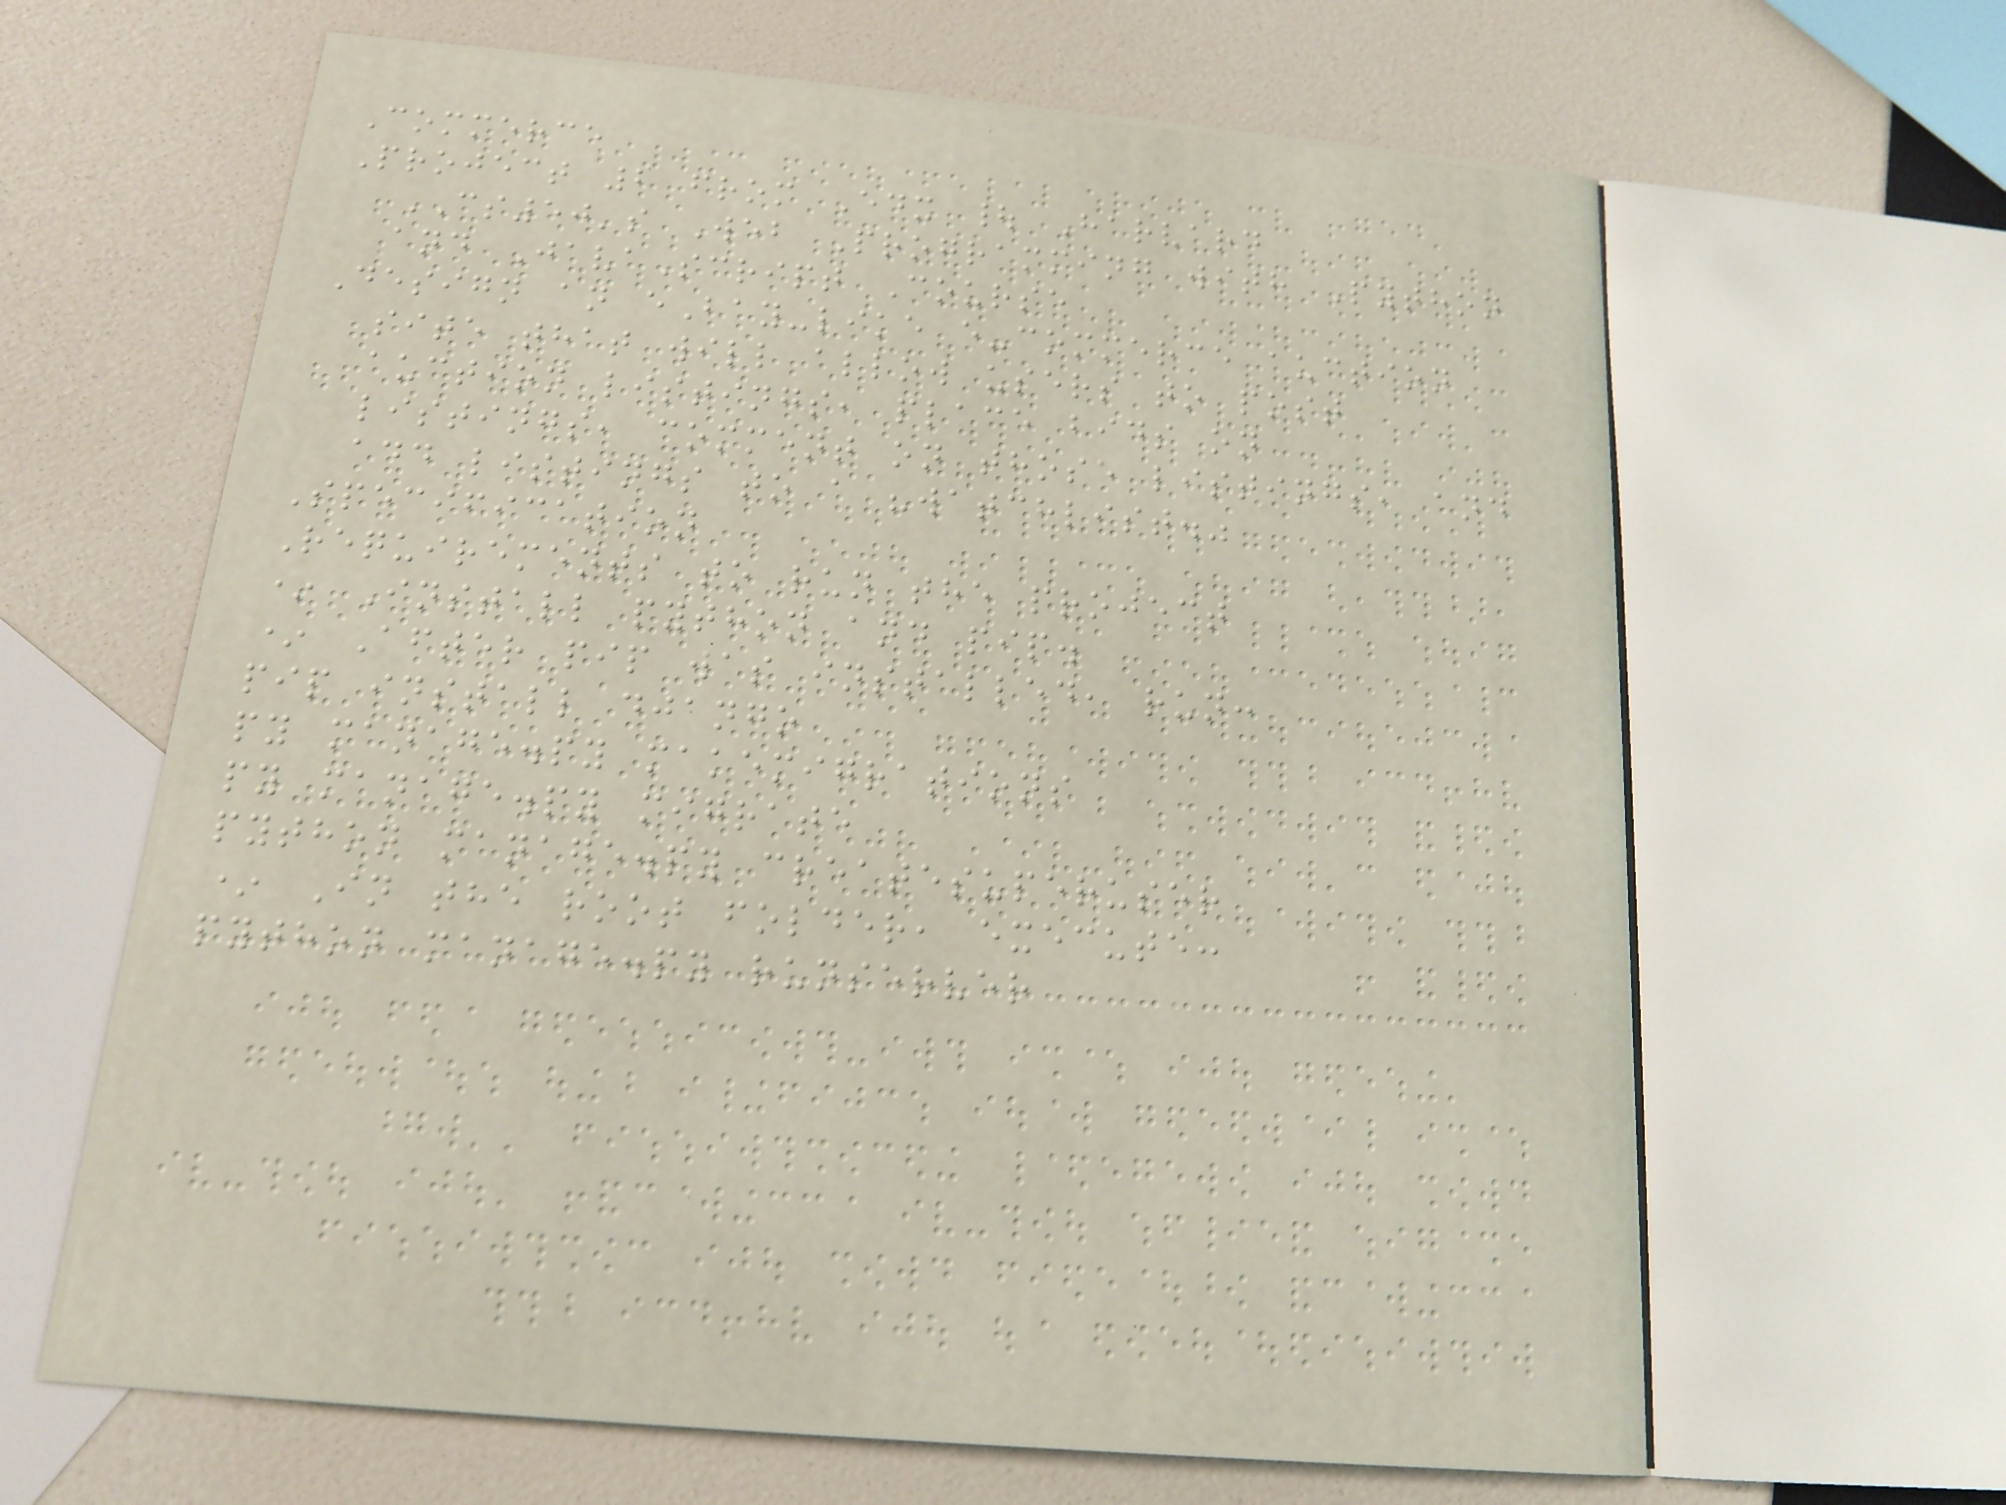Commerce
Project 2 from Edx | Harvard
CS50's Web Programming with Python
and JavaScript Course
Design an eBay-like e-commerce auction
site that will allow users to post
auction listings, place bids on
listings, comment on those listings, and
add listings to a "watchlist."
Specification
Requirements to run the project
* Install python and pip.
* After pip was installed, run:
pip install django
py manage.py makemigrations
py manage.py migrate
python manage.py createsuperuser
* In the root folder, execute:
python manage.py runserver
